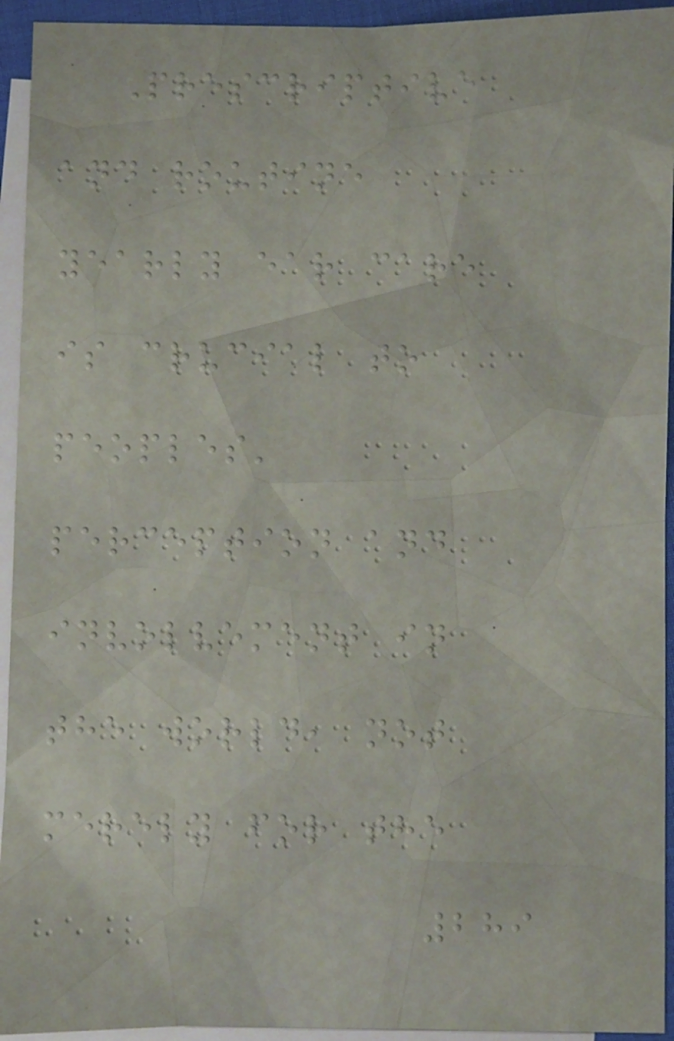Prescriptive
and routine
yearly ear care
is crucial to
peoples'
perception and
involvement in
the world, not
merely for the
289
